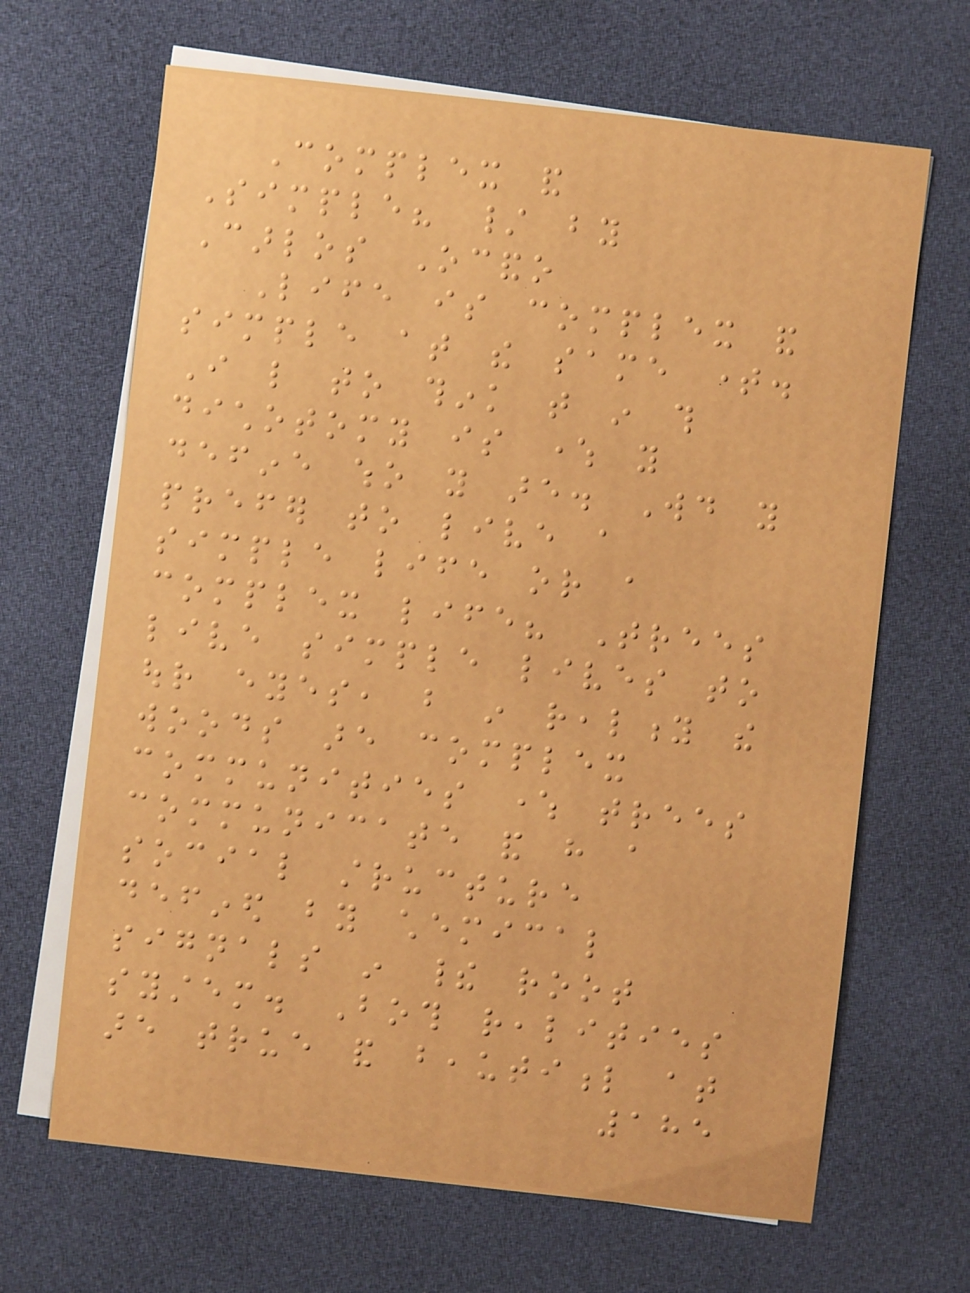Complex and
Simple? / by
Carlos Ocando
Life is complex and
simple at the same time.
I like to think that in this
dichotomy is where you
define who you are. Would you
prefer to live a
simple life or a
complex life? Trees
live simple lives to
our eyes, but in reality the
woods are complex
communities where trees
communicate and have a
social structure
defined by chemical
signals in their root
system. Both realities
are true and beautiful at
185
